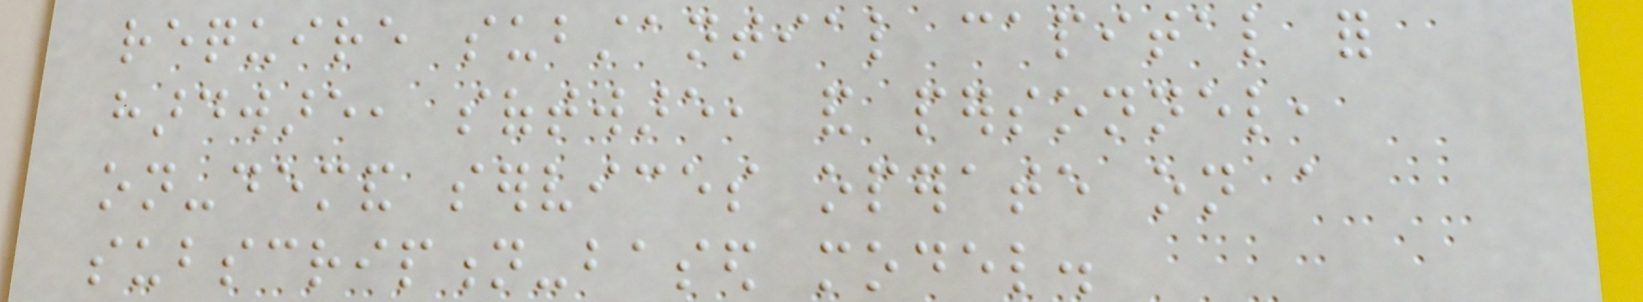require substantial capital for
hardware, software, and personnel,
on-demand services operate on a
subscription-based model.
